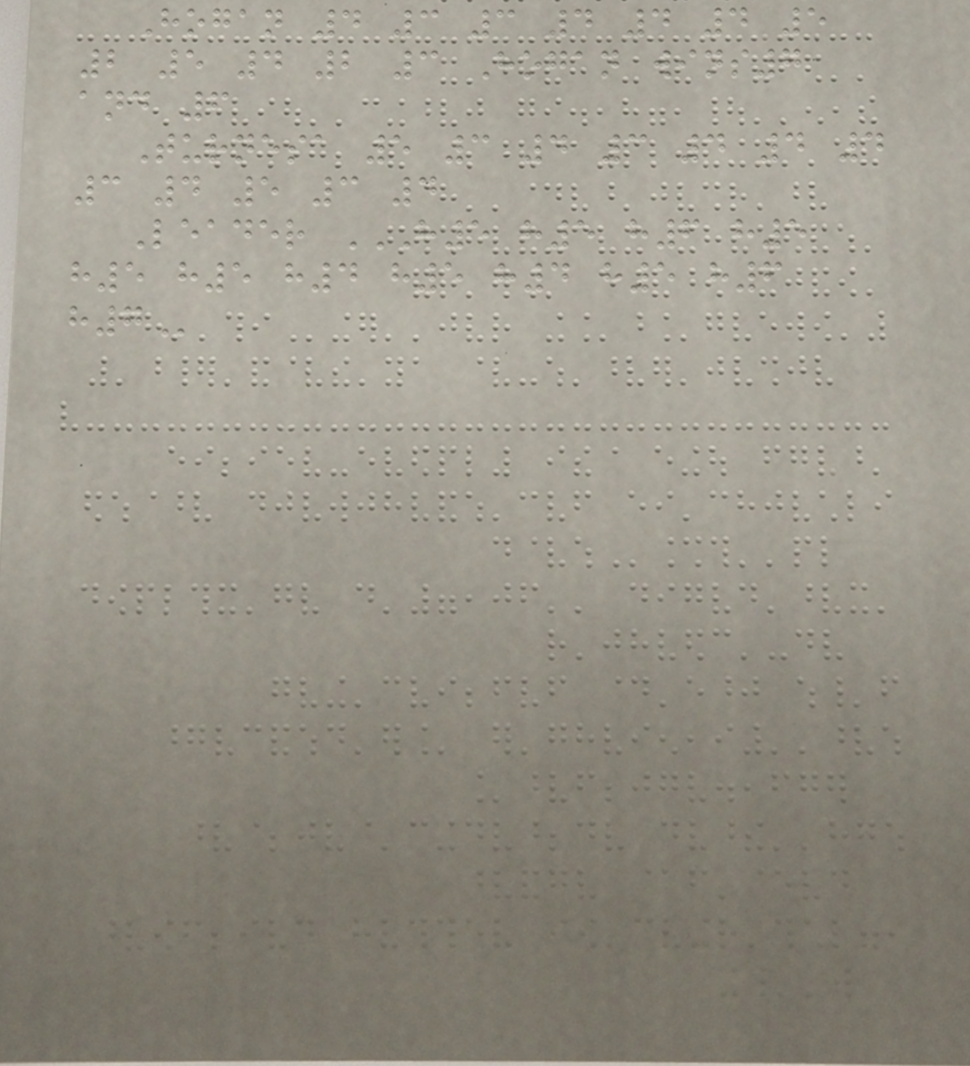Hogan 4 3 3 4 4 4 5
2 5 4 2 3 Hogan wins7
and 6
Turnesa 5 3 4 3 4 4 4
3 4 5 3 4
Leader H5 H5 H6 H5
H5 H5 H4 H5 H4 H5 H6
H7
